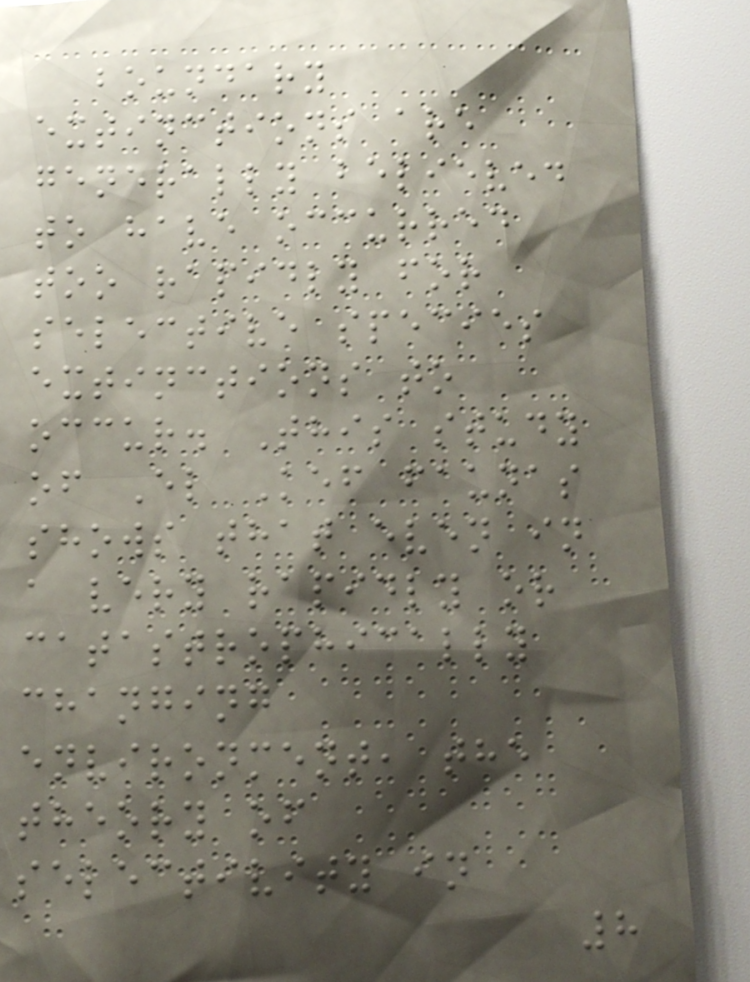boundary
extinctions are
generally believed
to have occurred
too rapidly for
selective species
extinctions to
occur. This study
of El Kef faunas
shows that even in
a very rapidly or
catastrophically
changing
environment, the
theory of
selectivity in
8
